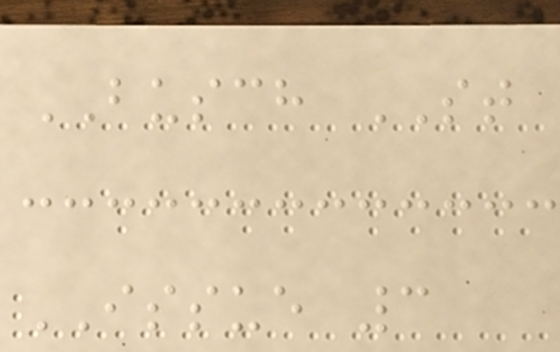BUSCH ST
ISSUE 3
